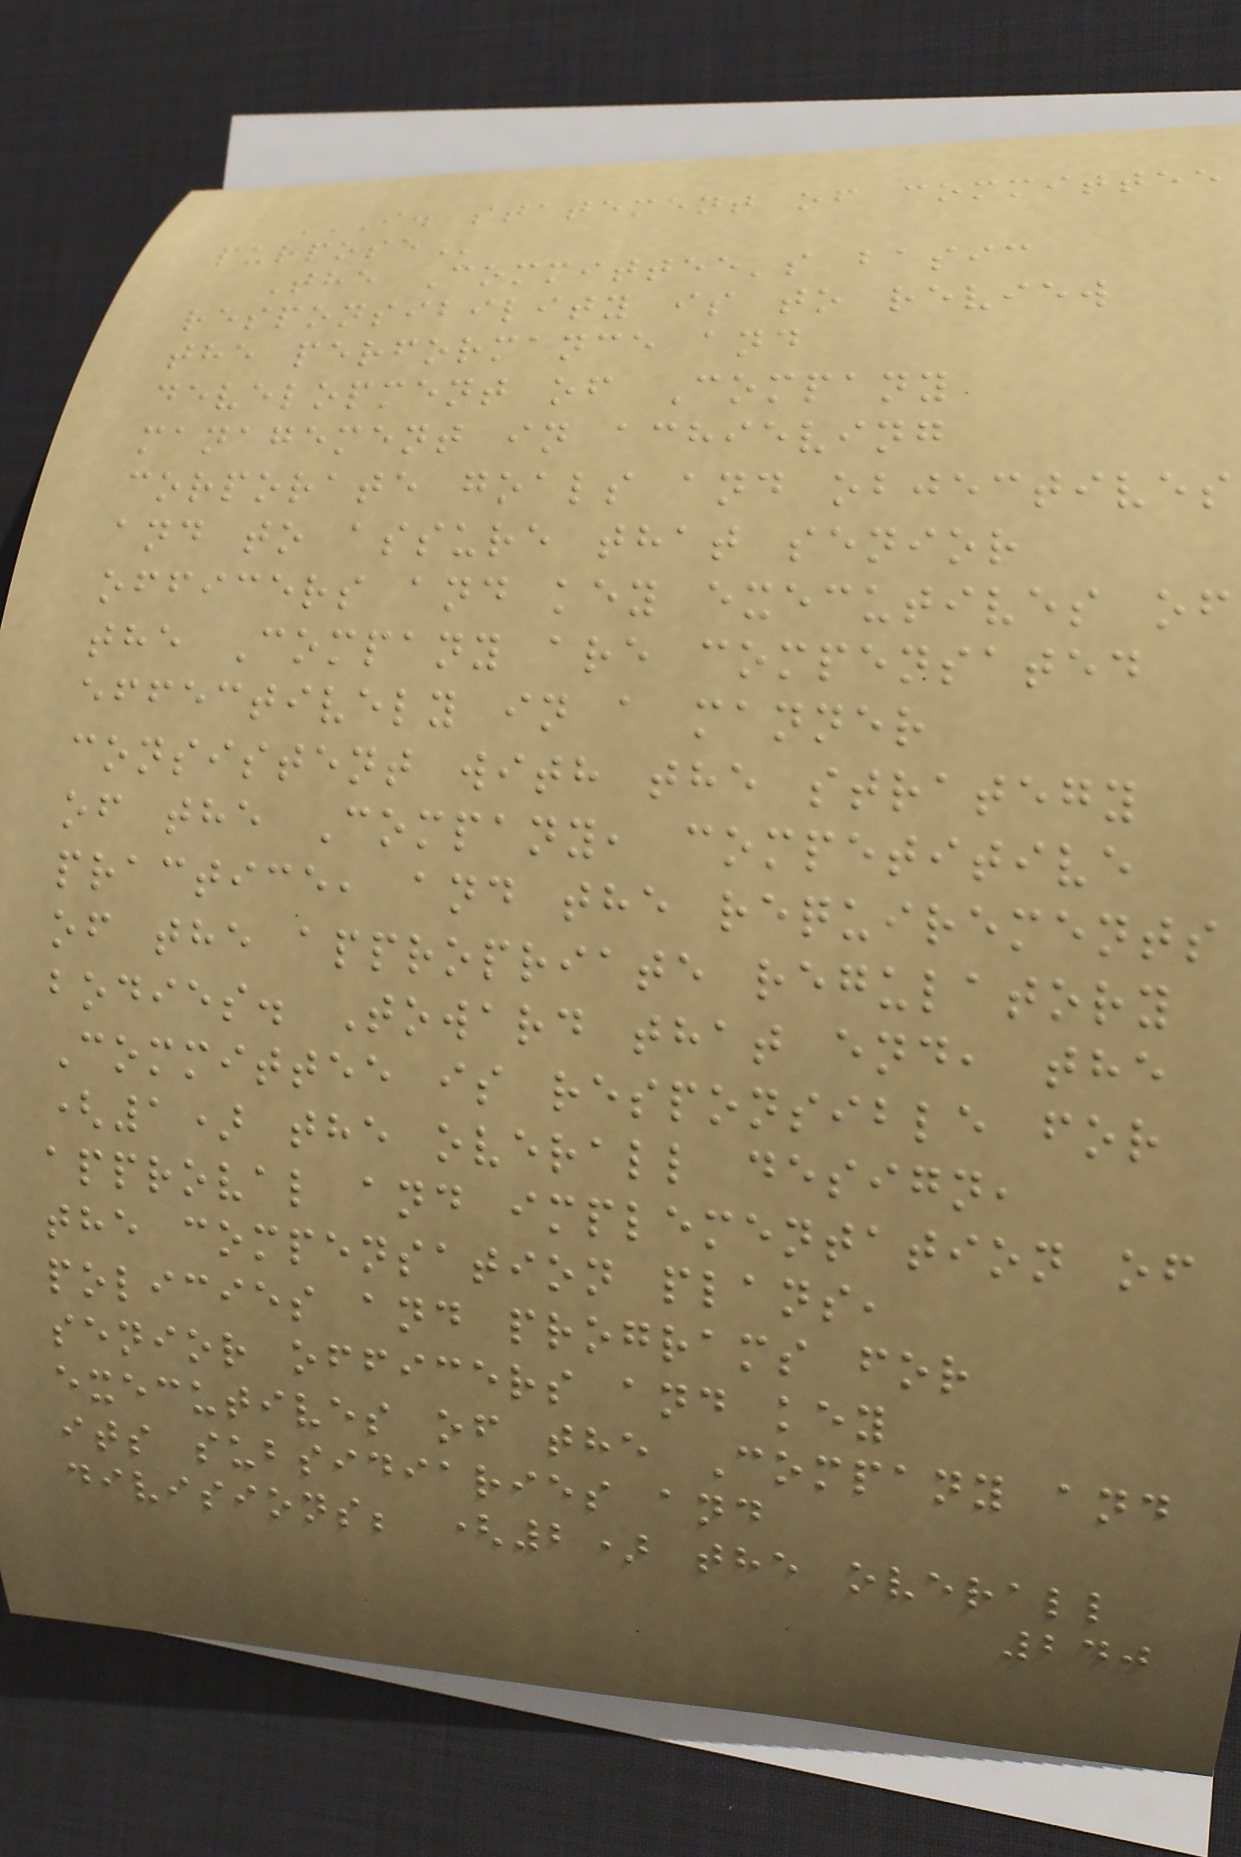I. STATEMENT OF COMMITTEE
PURPOSE
The Committee's basic
responsibility is to review
the performance and
development of Company
management in achieving
corporate goals and objectives
and to assure that senior
officers and key executives of
the Company are compensated
effectively in a manner
consistent with the strategy
of the Company, competitive
practice, and the requirements
of the appropriate regulatory
bodies. Toward that end, the
Committee is responsible for
(1) the overall design,
approval and implementation of
the compensation plans,
policies and programs for
senior officers and key
executives of the Company and
its subsidiaries and
divisions; (2) the overall
240
